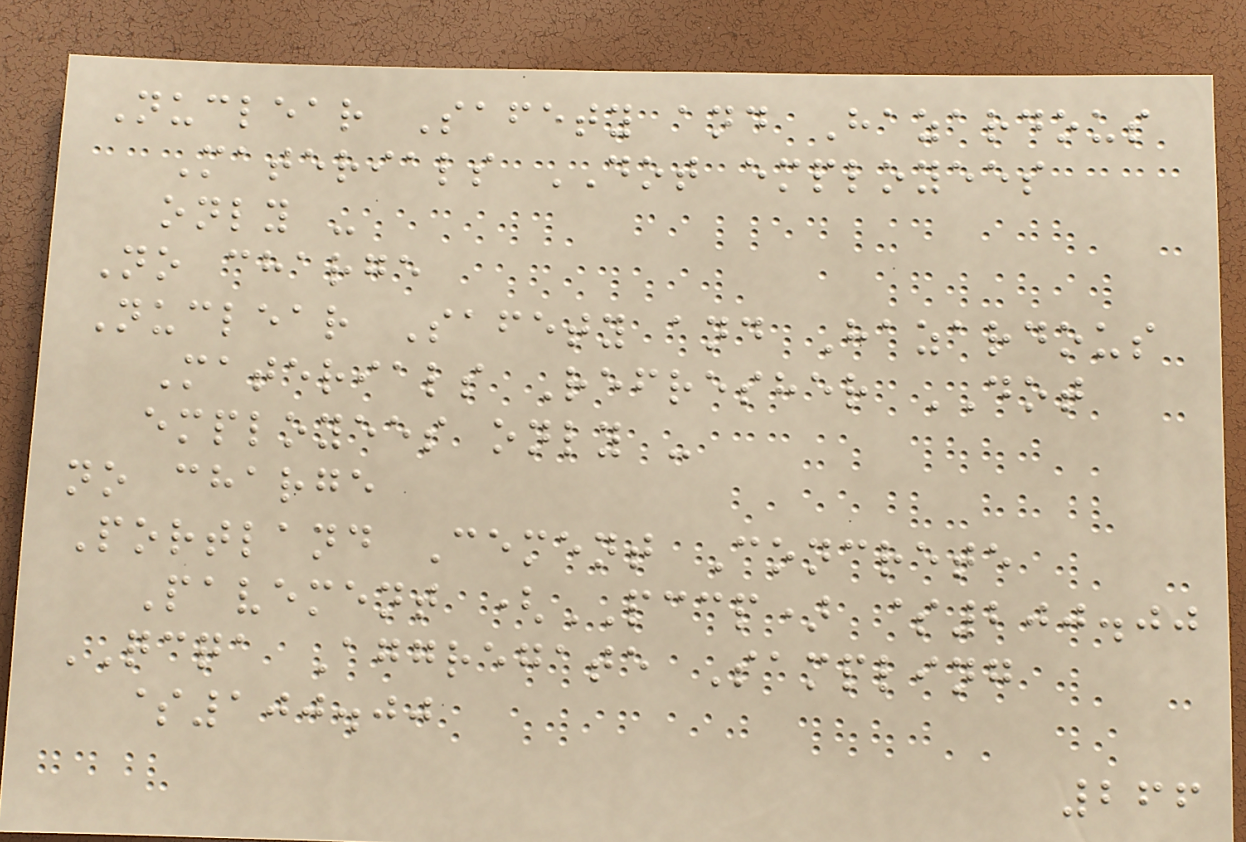Nuclear Safety and Hazardous
Materials DOT employees
only -
No charge
Nuclear Safety and Hazardous
Materials Refresher DOT
employees only -
no charge
Portland Cement Concrete
Pavement (PCCP) $200.00
QCQA Aggregate Sampling
$100.00
266
